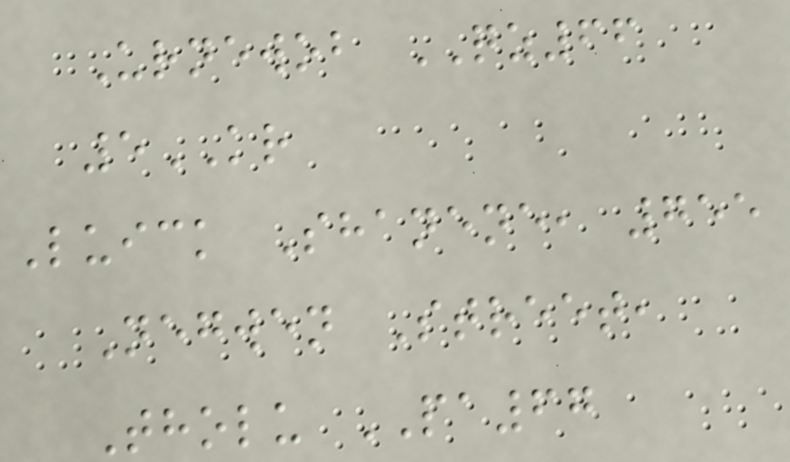Urnewob QZ66
5KR
Luick Shanene, 755
Negwen Street,
Tholu PA67
